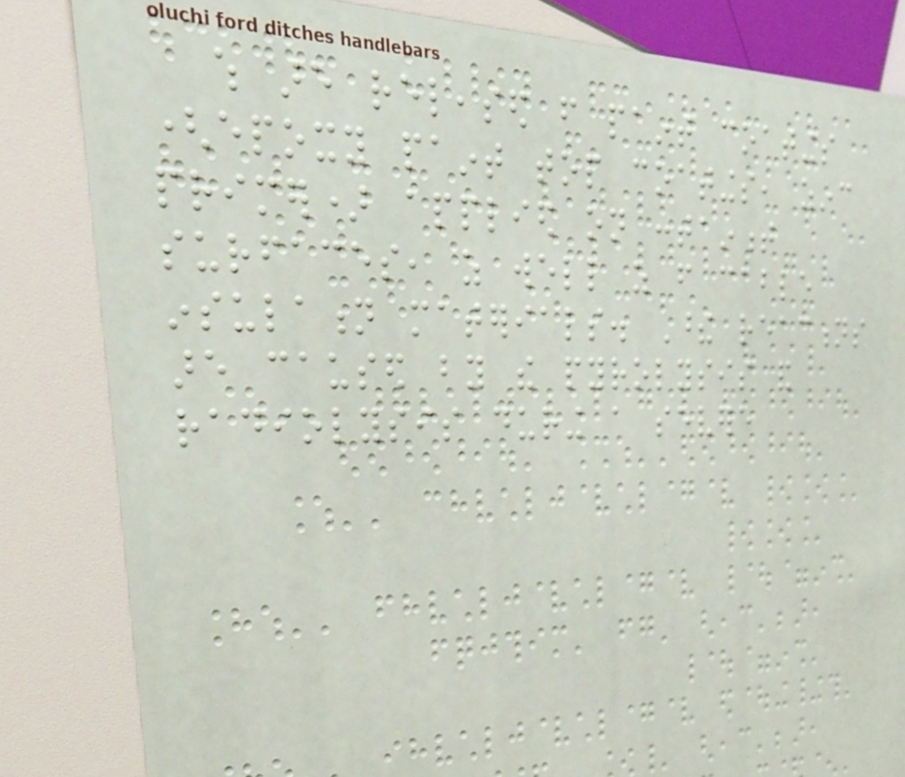which are released from paint coatings
(epoxy paint top coatings, zinc
primer) applied on containment
surfaces, as well as from cable
insulation materials. These reactions
are caused by the pyrolysis and
radiolysis during a severe
